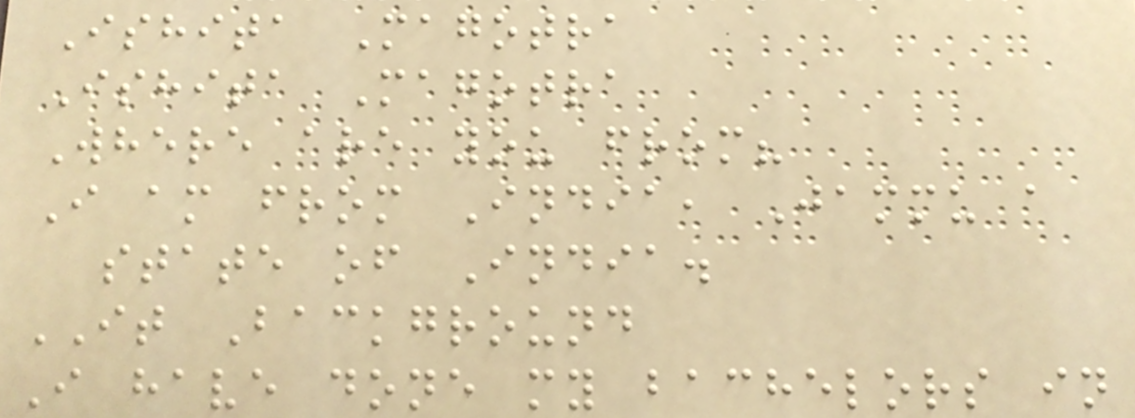Ishita Magotra
Ishita Magotra
Where are you from?
I am from India, Jammu a
state of India.
IT Background
I have done my bachelors in
